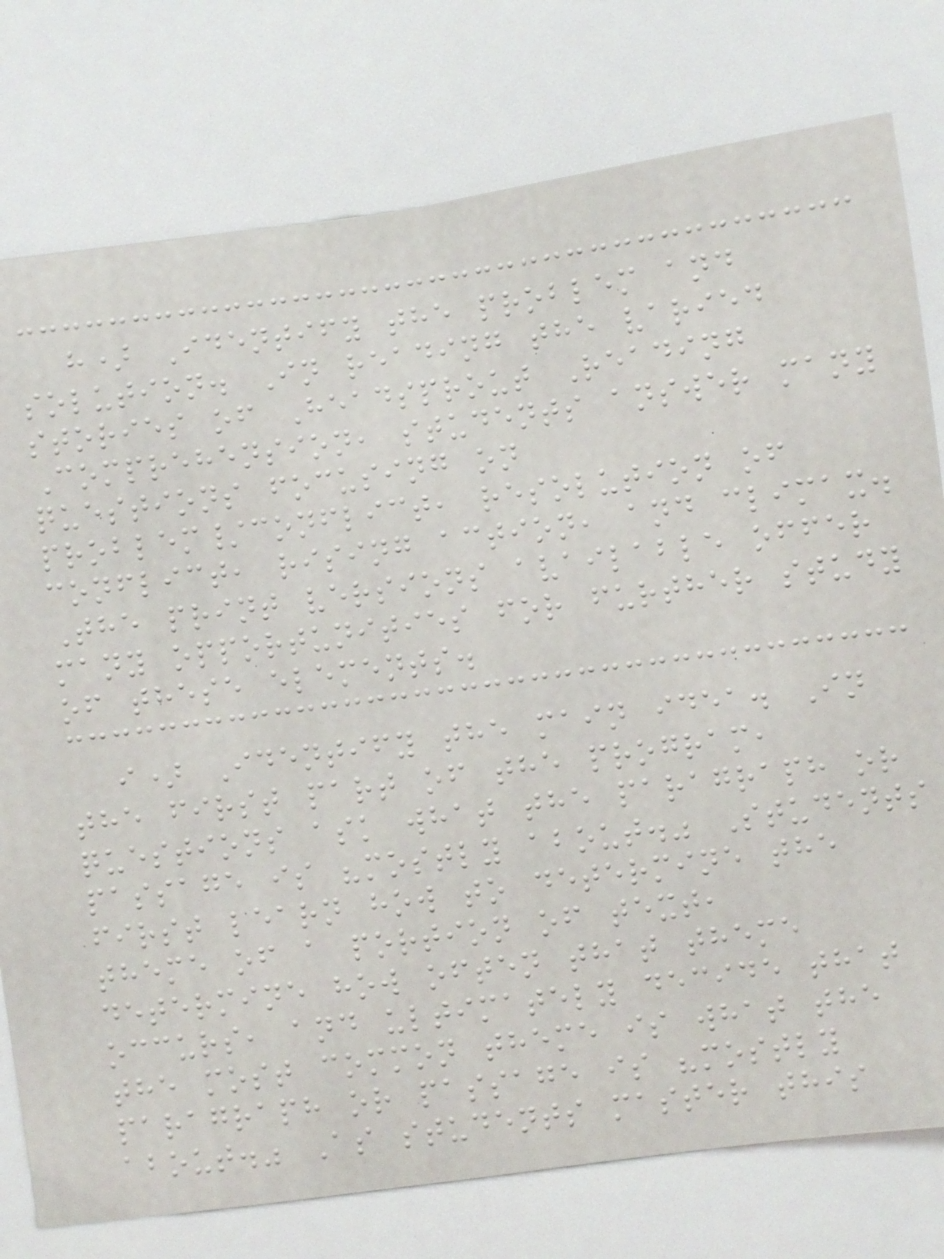h) Identify the problem and
solution. In reading the varied
stories of Headsprout Reading
Comprehension, students answer many
questions focusing on
problem/conflict, resolution of
conflict, rising action, and climax.
The print versions available offer
many opportunities for further study
of these elements.
i) Identify the main idea. In
the first part of the program,
questions ask what the paragraph or
passage is "mostly about." Students
first learn how to determine the
theme of a portion of text,
determine how often that theme
occurs, and ultimately decide that
the most common theme is what the
paragraph or passage is "mostly
about." As students master this
